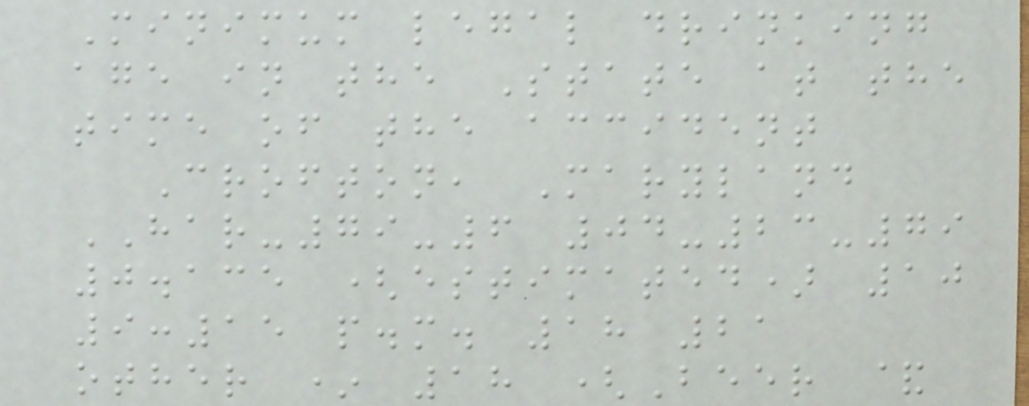Minimum legal drinking
age in the State at the
time of the accident
Crofton, Maryland
HAR-79-6 04-23-79
0.135 (estimated) 10
9:15 p.m. 18 21
other * 18 (Beer &
